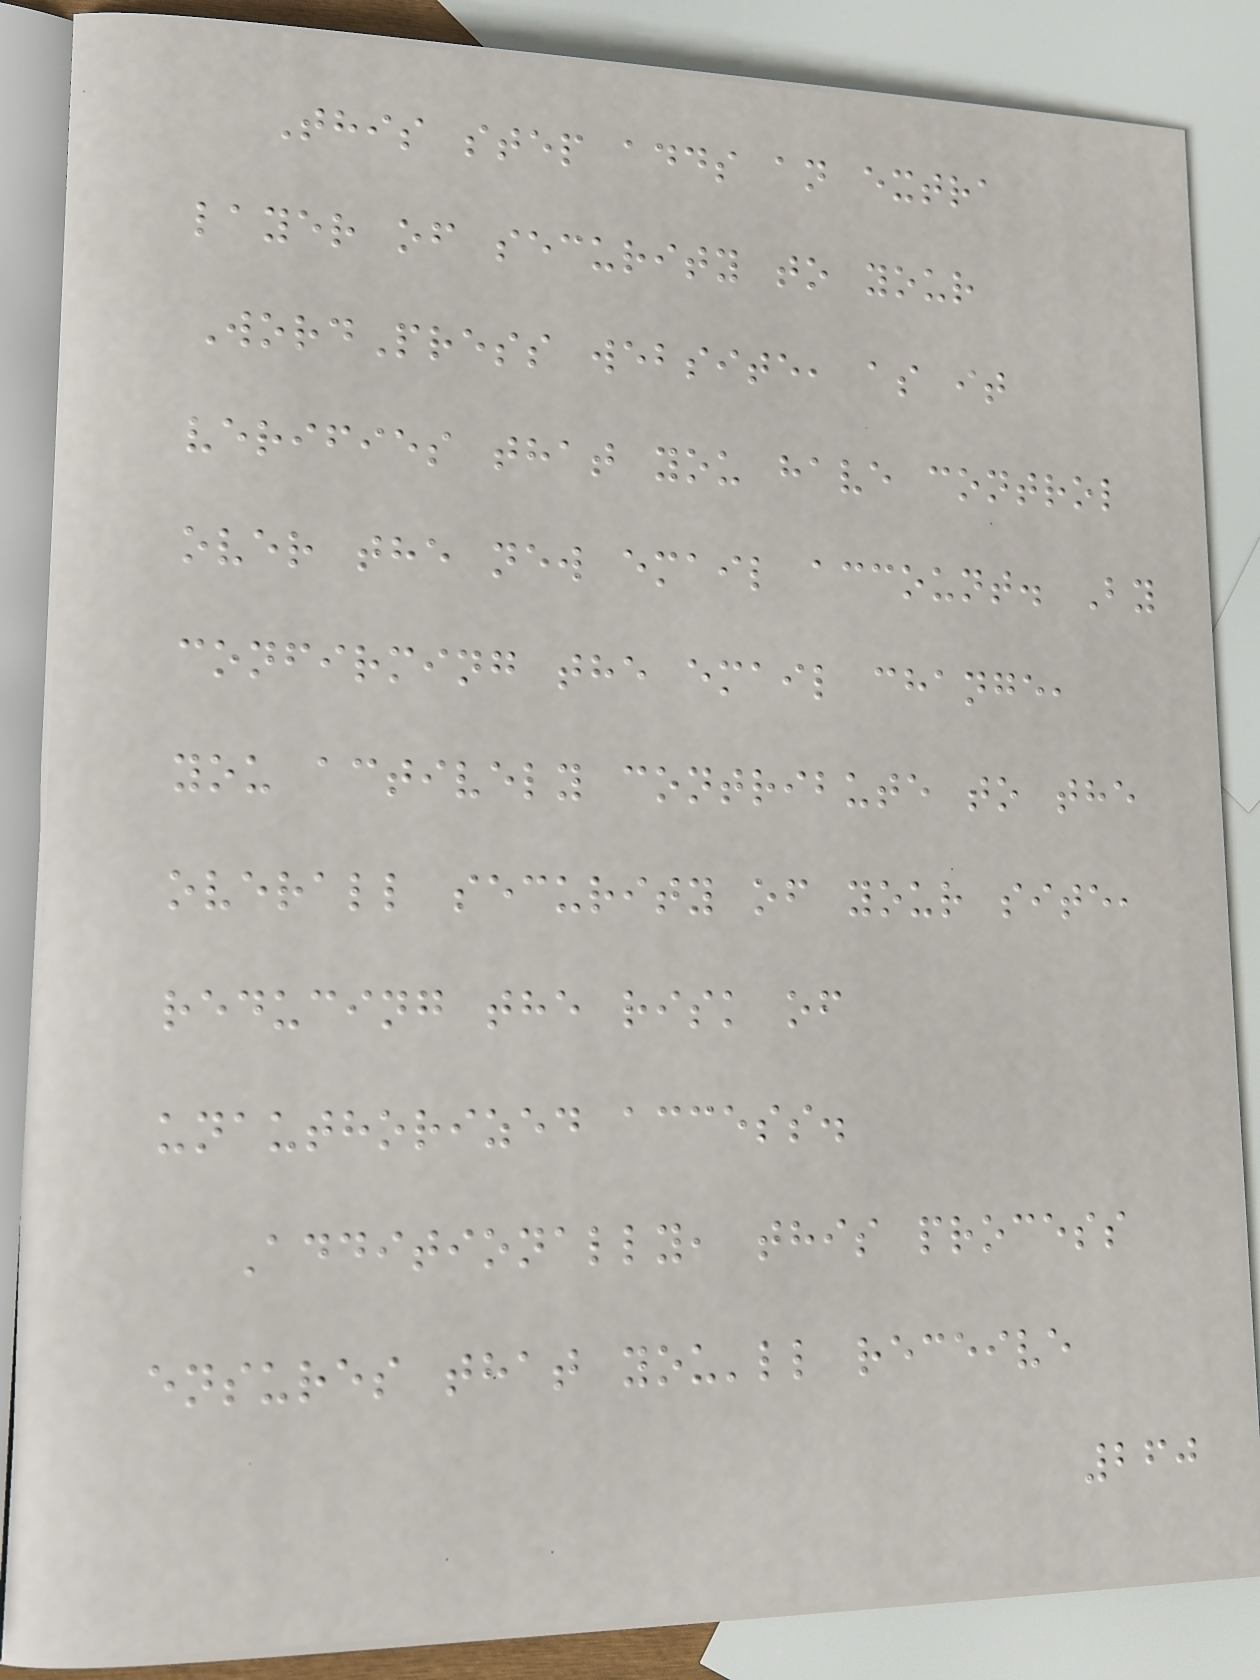This step adds an extra
layer of security to your
WordPress website, as it
verifies that you have control
over the new email account. By
confirming the email change,
you actively contribute to the
overall security of your site,
reducing the risk of
unauthorized access.
Additionally, this process
ensures that you'll receive
260
